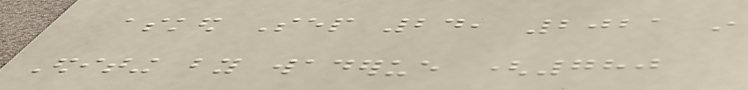asked Sep 24, 2021 in
Editing by waderue (780
